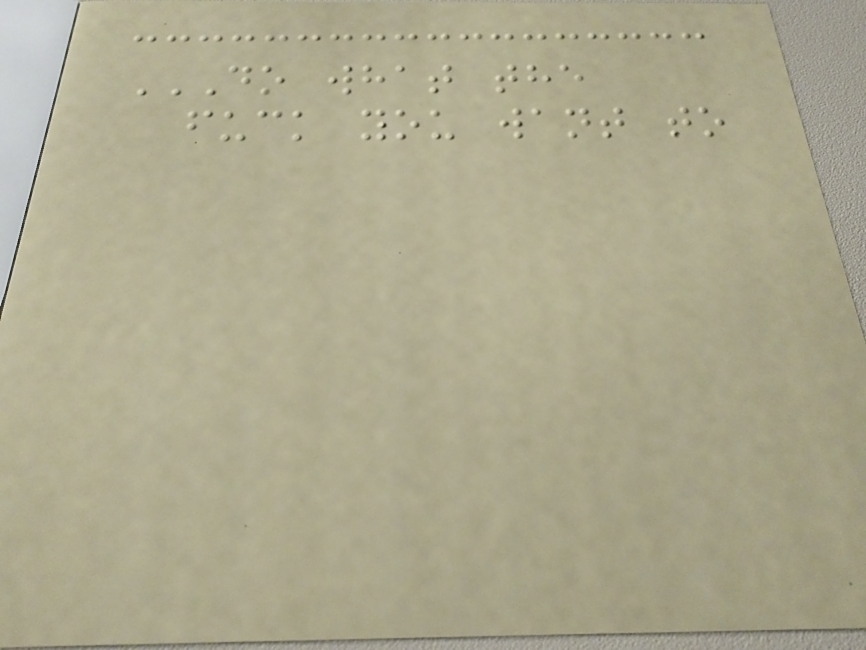DO WHAT THE
FUCK YOU WANT TO
